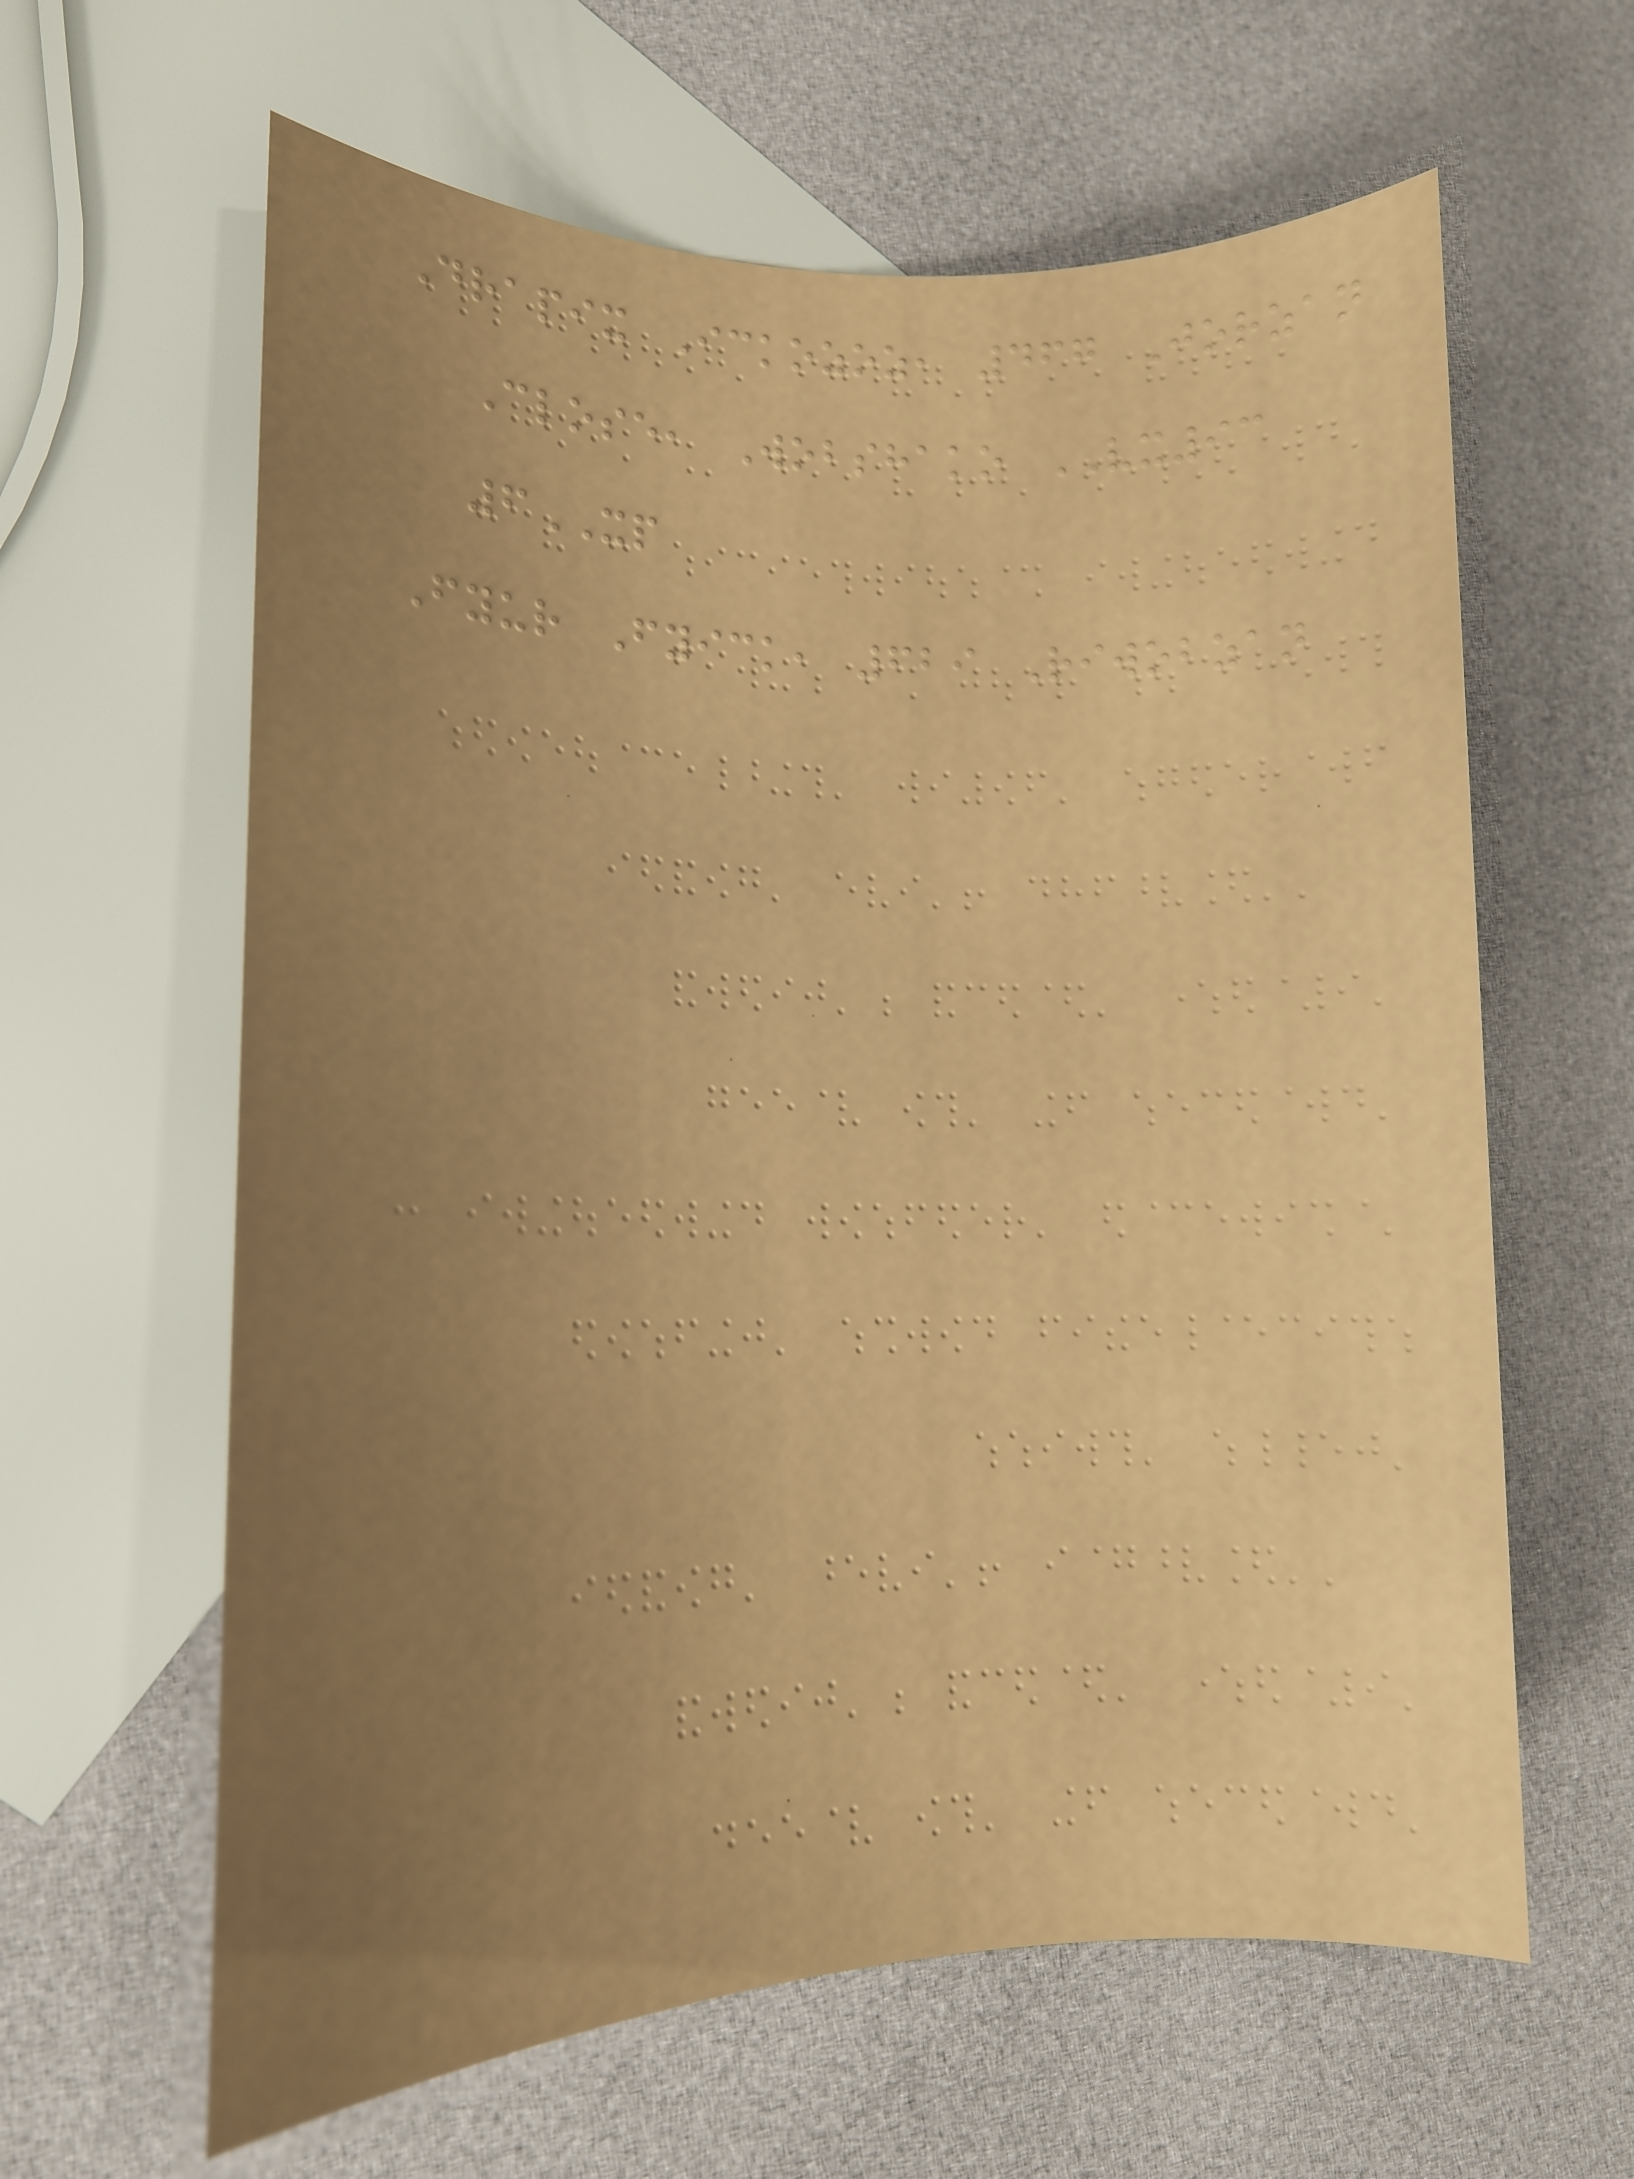Drapix Ickozoz, 467 Jorzan
Close, Wobshako VX93
6XP
Fyur Fyick, 629 Riwobzan
